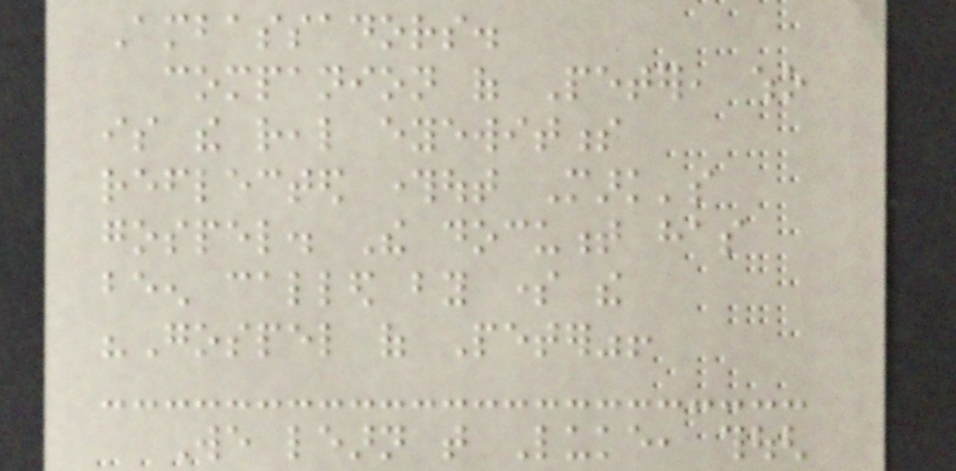Ambassadors.
companion of Peter, who
is the real eyewitness
reflected throughout Mark's
gospel. The document has
been called by some the
"Gospel of Peter"!
We learn that Luke, though
